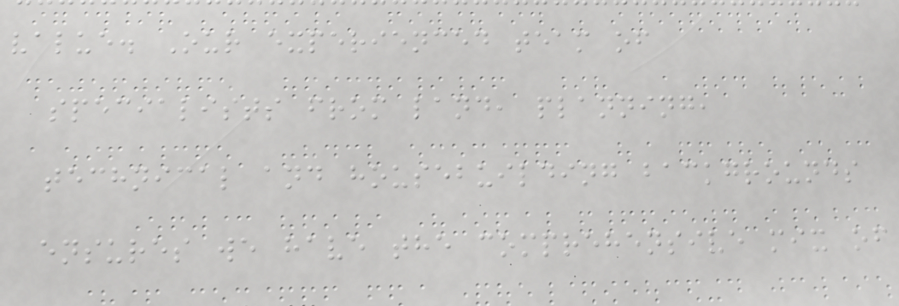value. Our experienced team of
specialists from land, planning,
technical and housebuilding backgrounds
ensures we have the comprehensive mix of
